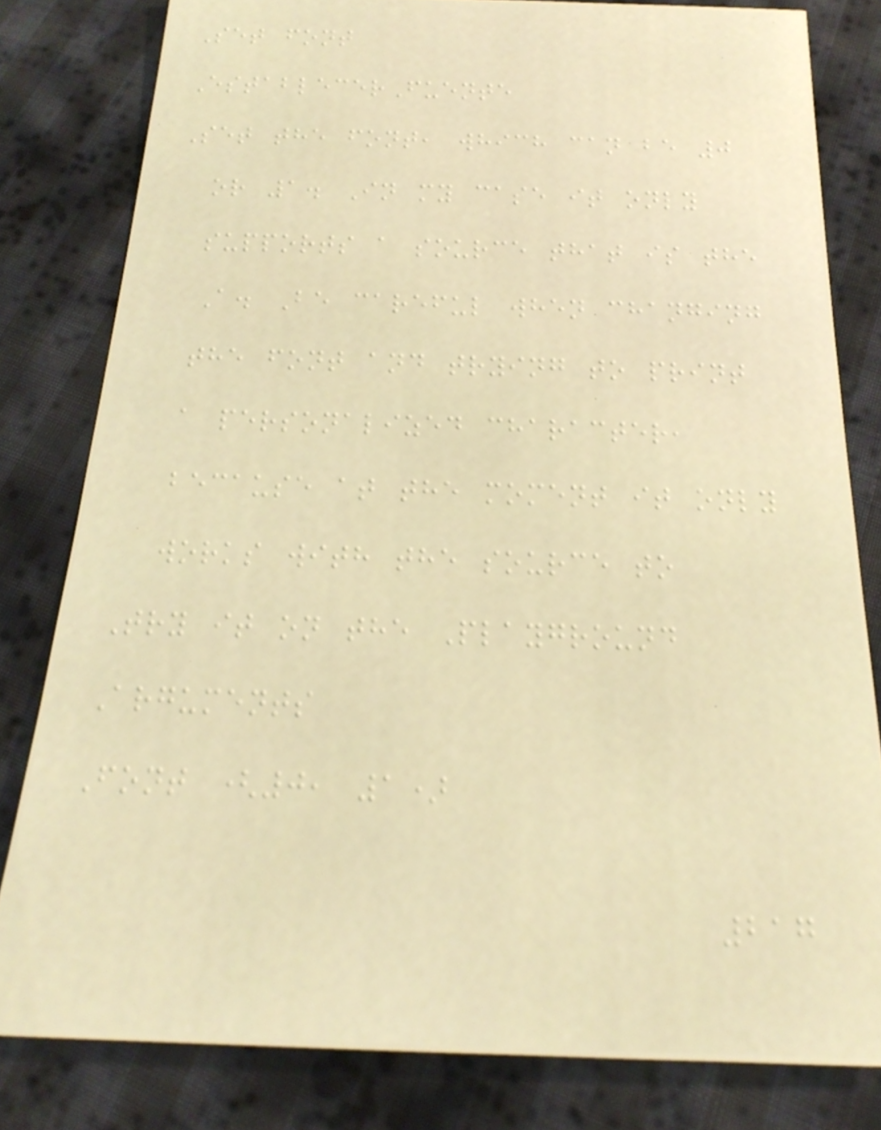Set font
EstablecerFuente
Set the font, which can be 0
or 1. In my case it only
supports a source that is the
A. Be careful when changing
the font and trying to print
a personalized character,
because at the moment it only
works with the source to
Try it on the Playground
Arguments
Font (0, 1)
217
